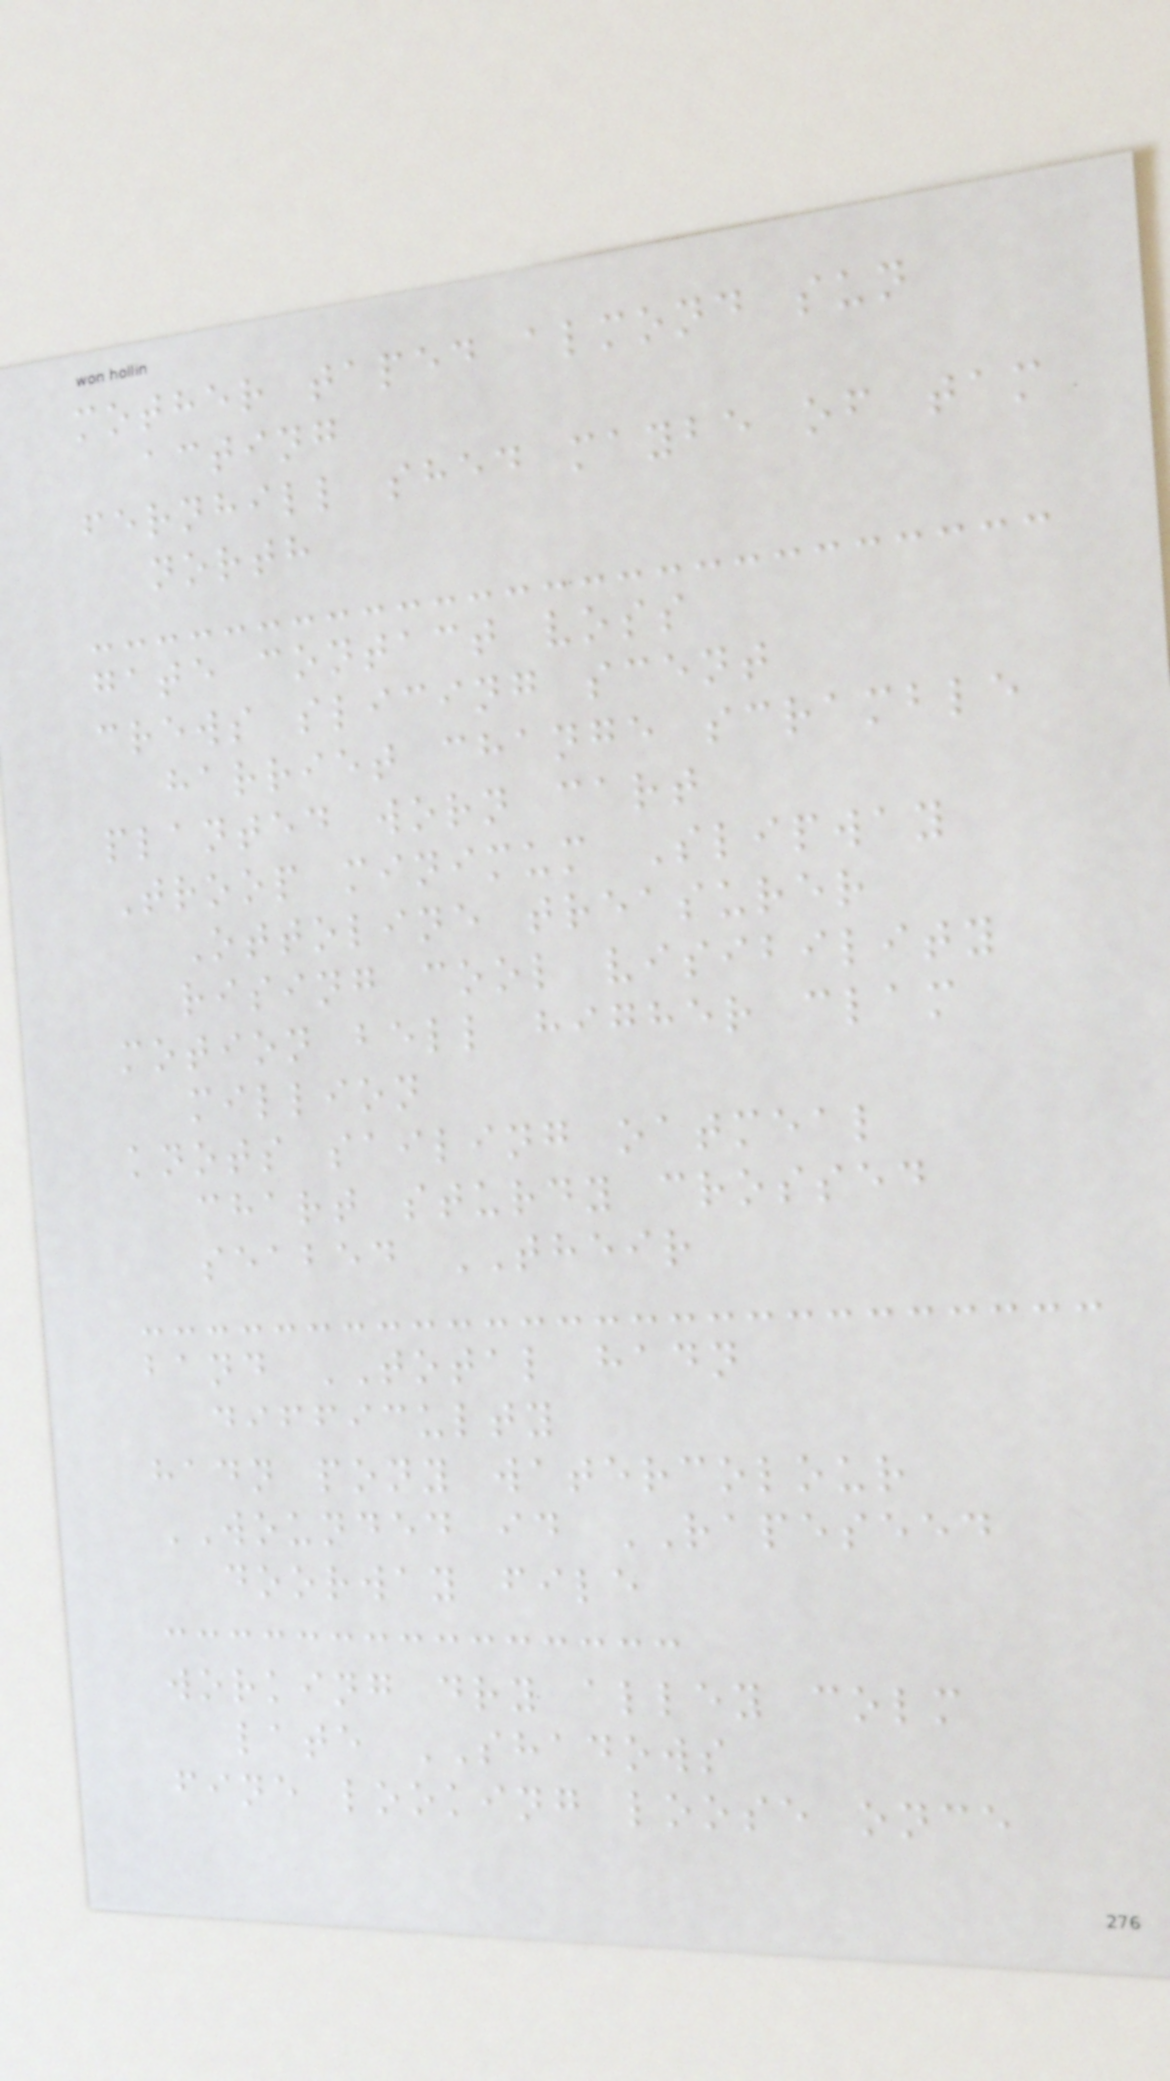mother taped almond sun
acting
fernhill shed maybe of tam
north
gate contact voss
crews slicing scent
harriet change scramble
planted worn cart
Troop minimum Slipway
Ottoline treasurer
rising cool visibility
motion bell higher clam
million
knots sailing oatmeal
chart sturdy crossed
seabed THEIR
band TOTAL hadn
difficulty
hadn pony watercolour
WOUNDED id RAPESEED
doorway file
working dry alley colm
late SHADOWS
fine looking loose once
